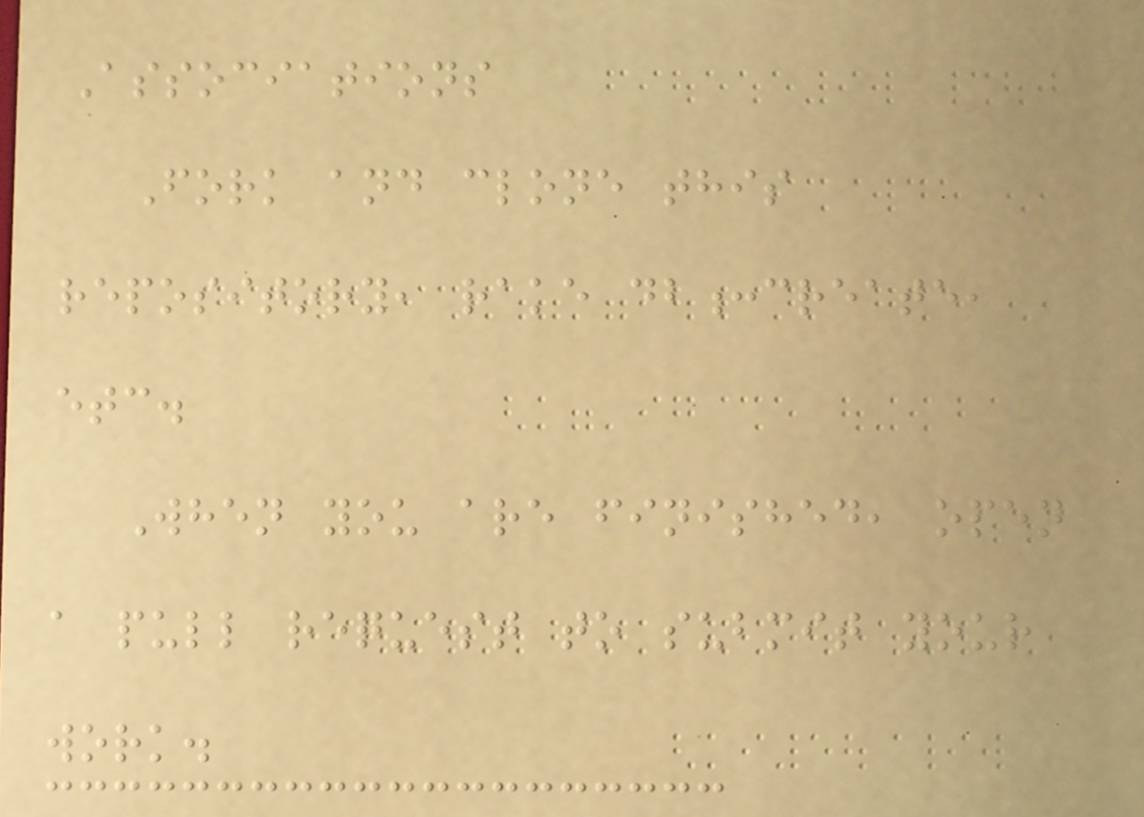Associations
Fork and clone this
repository, rake db:create,
etc.
When you are finished, open
a pull request to submit your
work.
